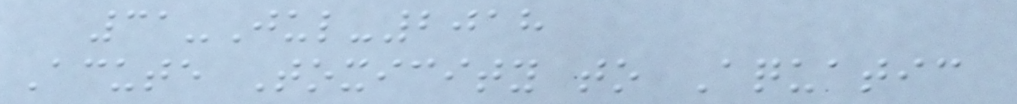31-Jul-2018
Acute Toxicity to Aquatic
